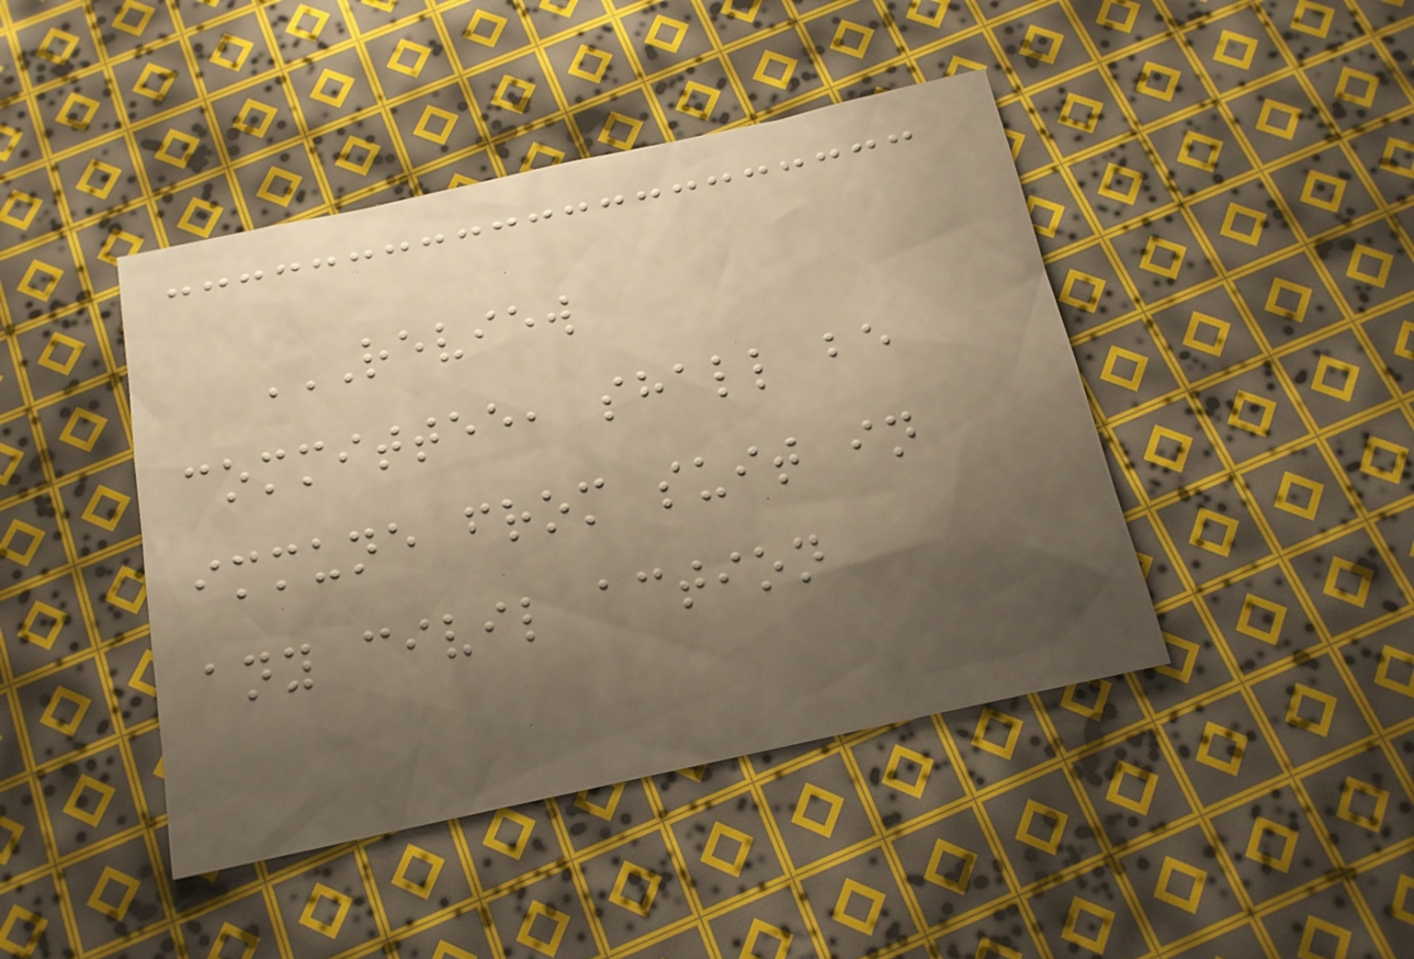REVIEW
COMMITTEE, SHALL BE
IMMUNE FROM SUIT IN
ANY CIVIL ACTION
